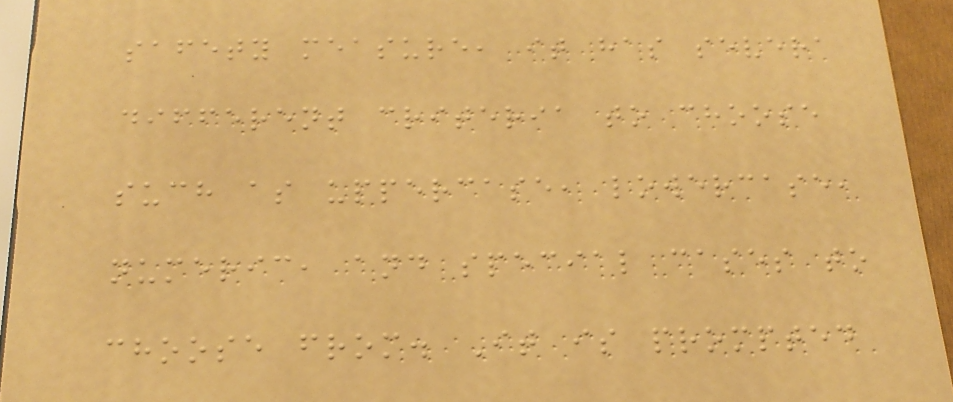safety measure, it has severa
different criteria to choose
such as uppercase, lowercase,
numeric, and special cases to
choose from. It is prompted
